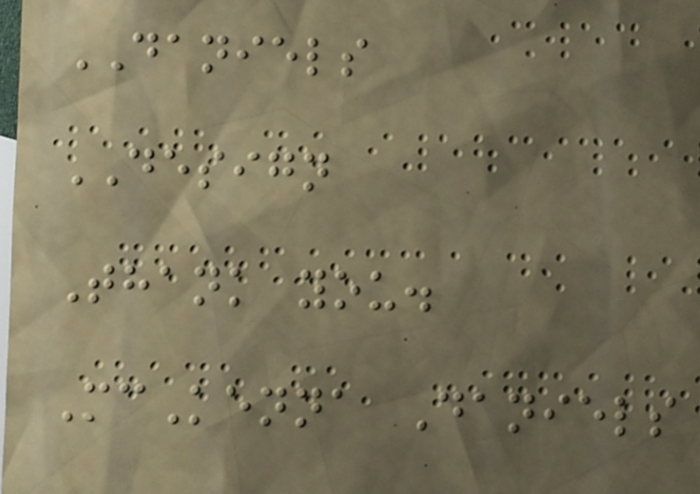DANIELS
DESIGN
Thank you.
McKenna Daniels
